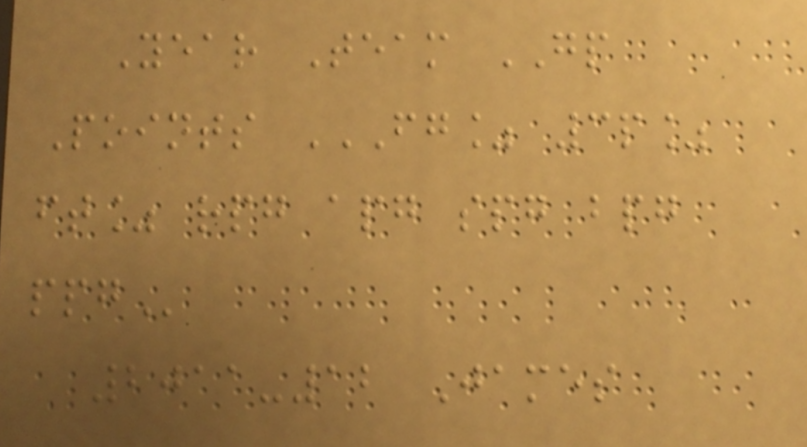Year Team GP
Points FG% 3P%
FT% RPG APG SPG BPG
PPG
2011-12 James
